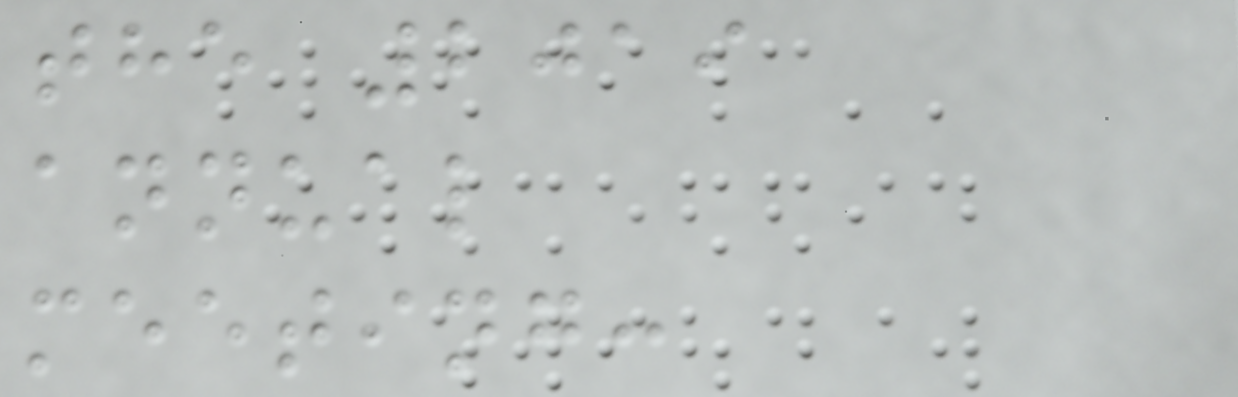the 2019
annual
meeting:
